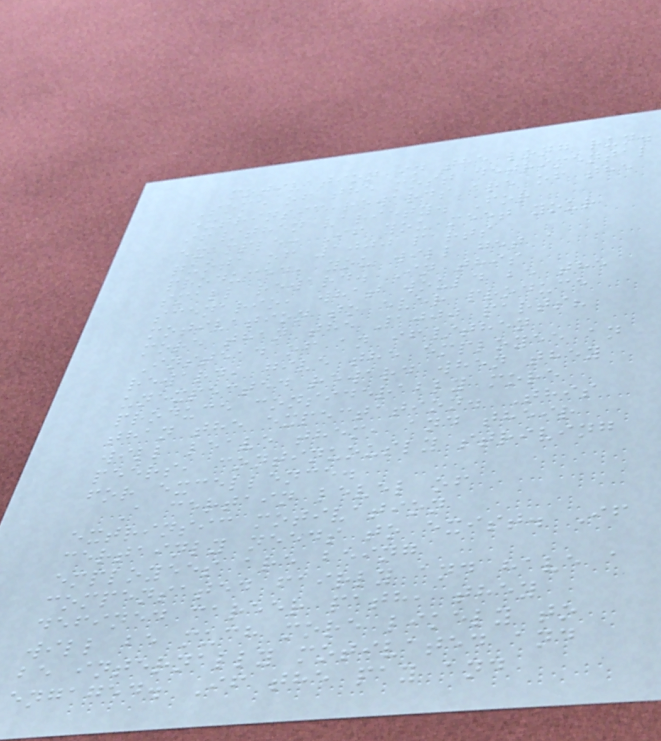motivation in the long run.
Some of the most detrimental
extrinsic rewards are of the
if/then variety. For
example: If you meet your
quota of 1000 parts
produced, you will get a
small reward. In this
scenario, what would be the
motivation to ever produce
more than the 1000 parts?
Instead of an if/then
reward, give the employee an
unexpected reward when they
produce considerably more
than the expectation. This
will leave them, and their
peers, continuously striving
for excellence.
A certain level of
extrinsic motivation
certainly needs to exist. If
employees are being
compensated fairly and have a
defined career path, they
will be much more likely to
be internally motivated and
engaged. If the pay and
